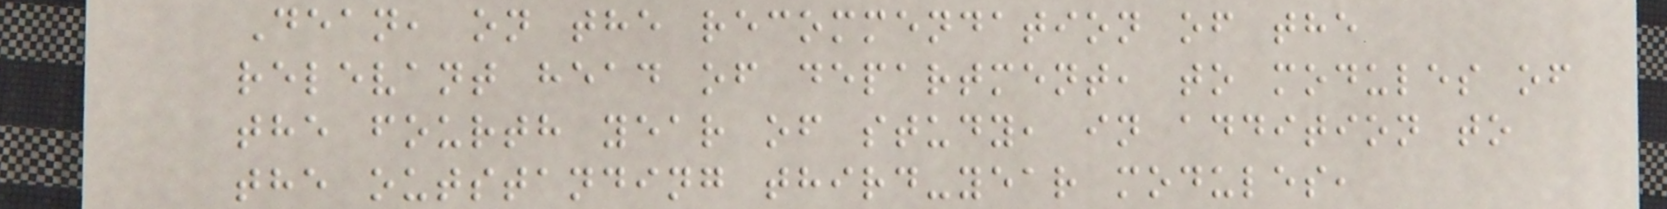Dean, on the recommendation of the
relevant head of department, to modules of
the fourth year of study, in addition to
the outstanding third-year modules,
